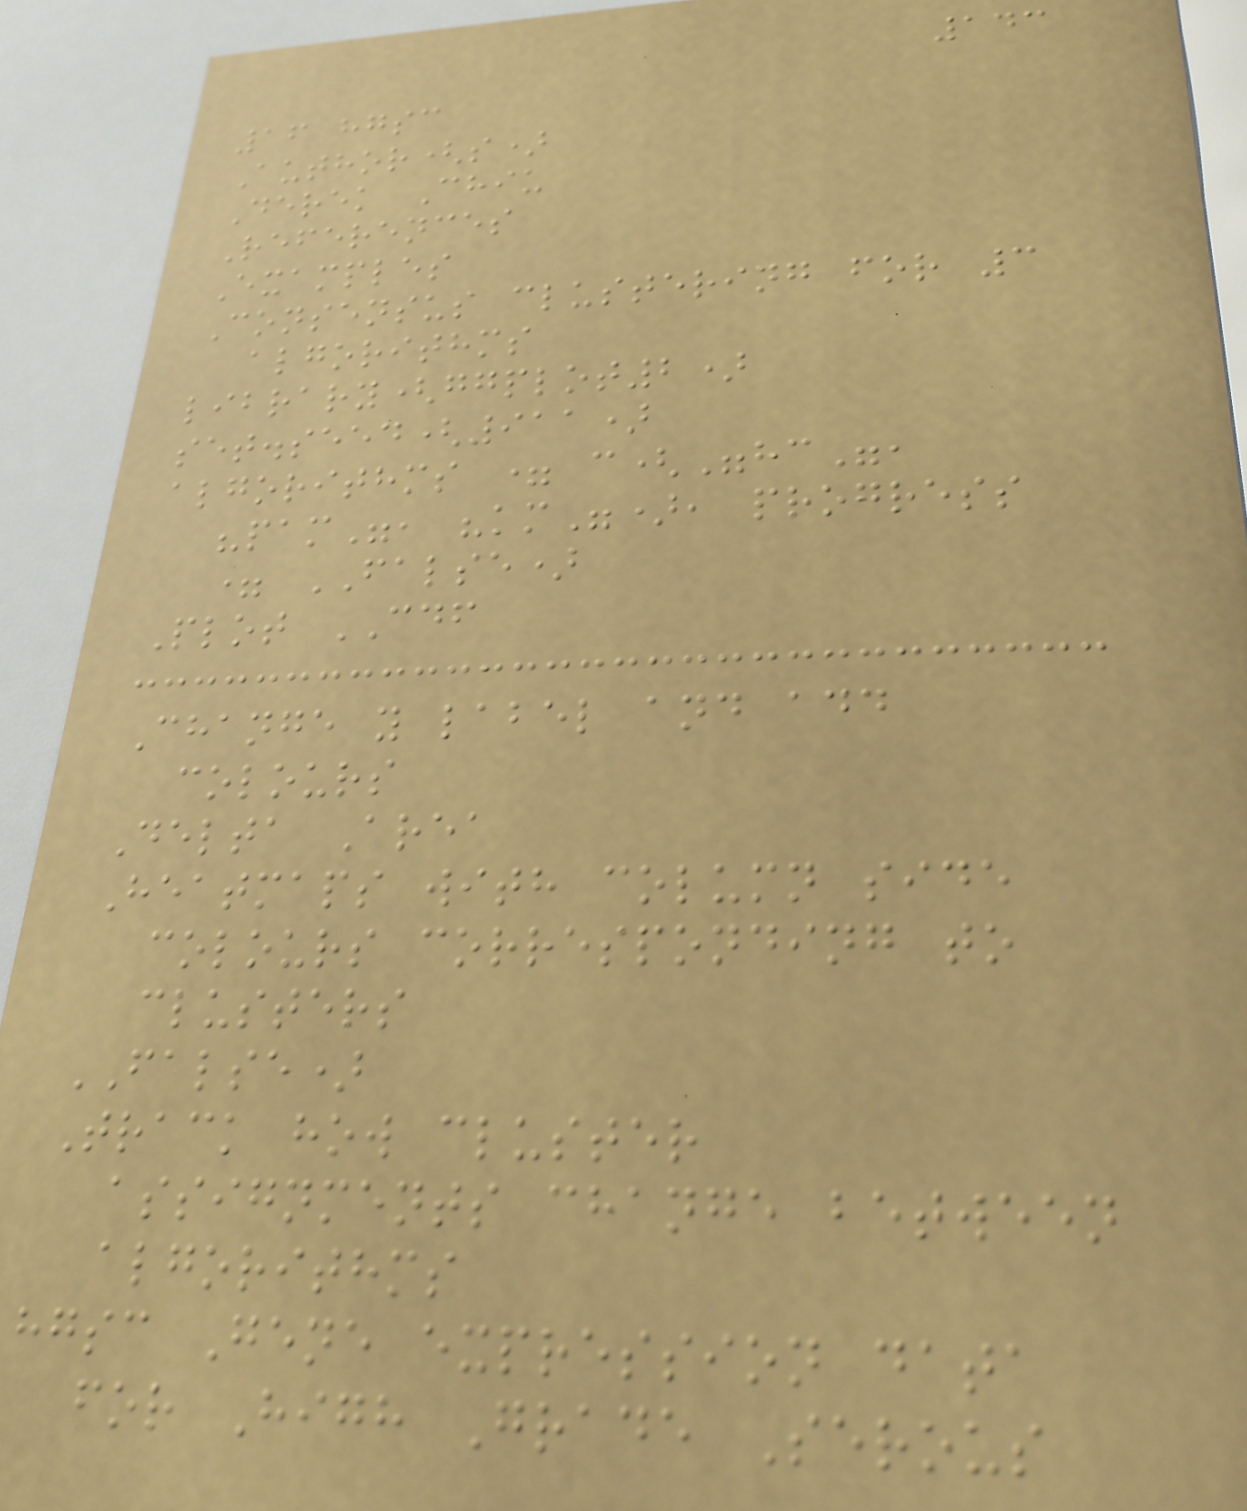143
16 hgsc
Author(s)
Derek Chiu
References
Examples
Consensus clustering for 3
algorithms
library(ggplot2)
set.seed(911)
algorithms = c("hc",
"pam", "km"), progress
= FALSE)
Plot CDF
Change y label and add
colours
Delta Area
Heatmaps with column side
colours corresponding to
clusters
FALSE)
Track how cluster
assignments change between
algorithms
hgsc Gene expression data
for High Grade Serous
